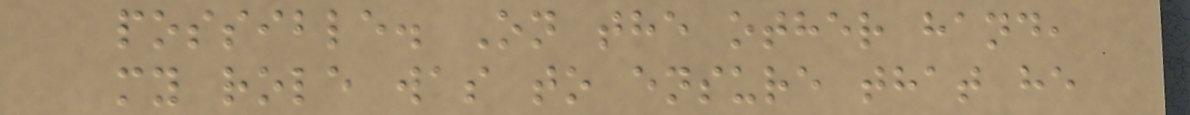possible. On the other hand,
my role was to ensure that he
